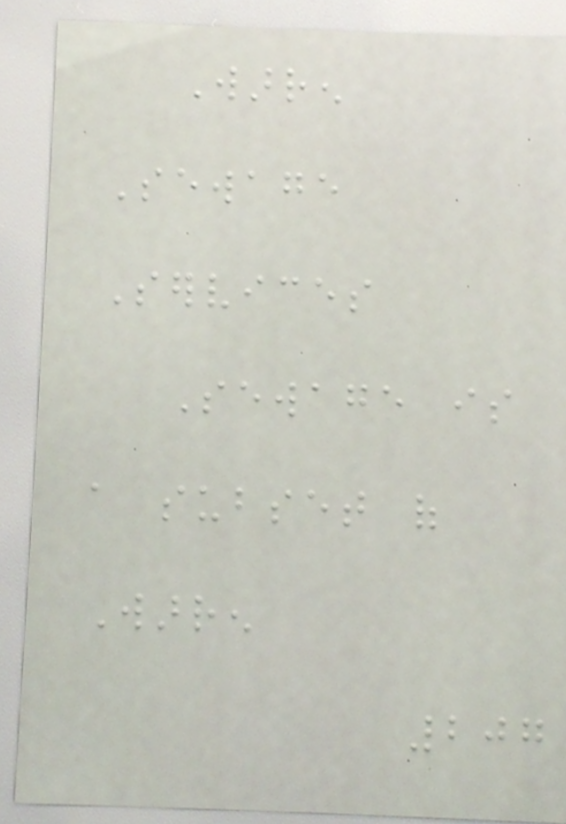Warren
Sewage
Services
Sewage is
a subset of
Warren
207
